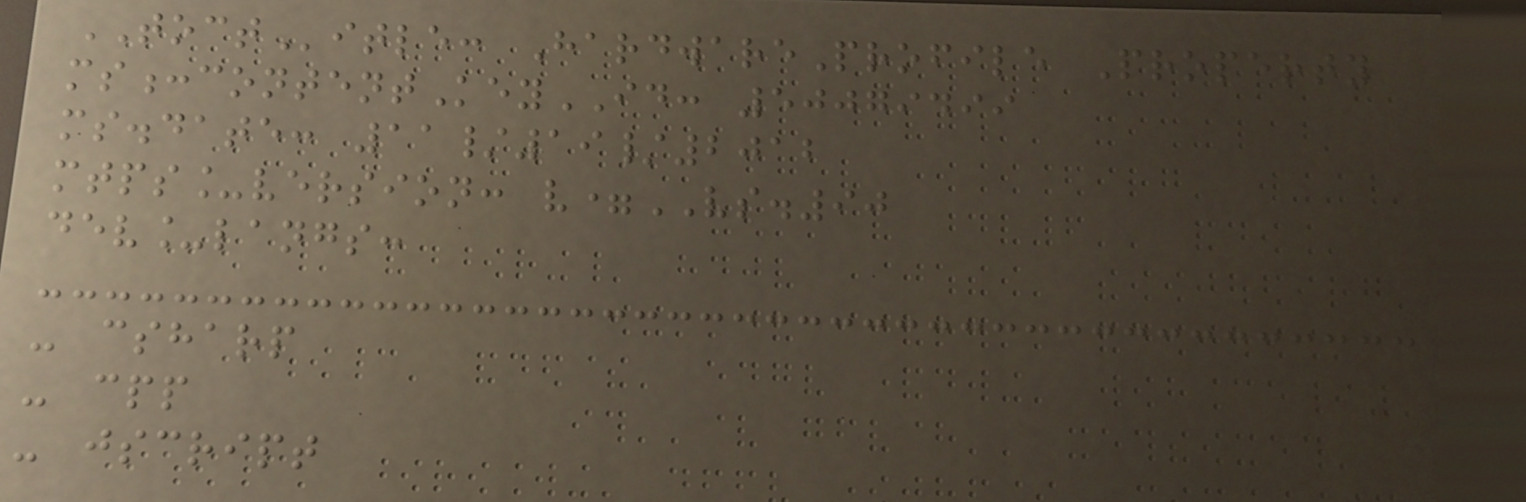TOCTitle: HardwareProfile Property
ms:contentKeyID: 50079499
ms.date: 11/19/2012
mtps_version: v=VS.90
dev_langs:
- csharp
- cpp
- jscript
